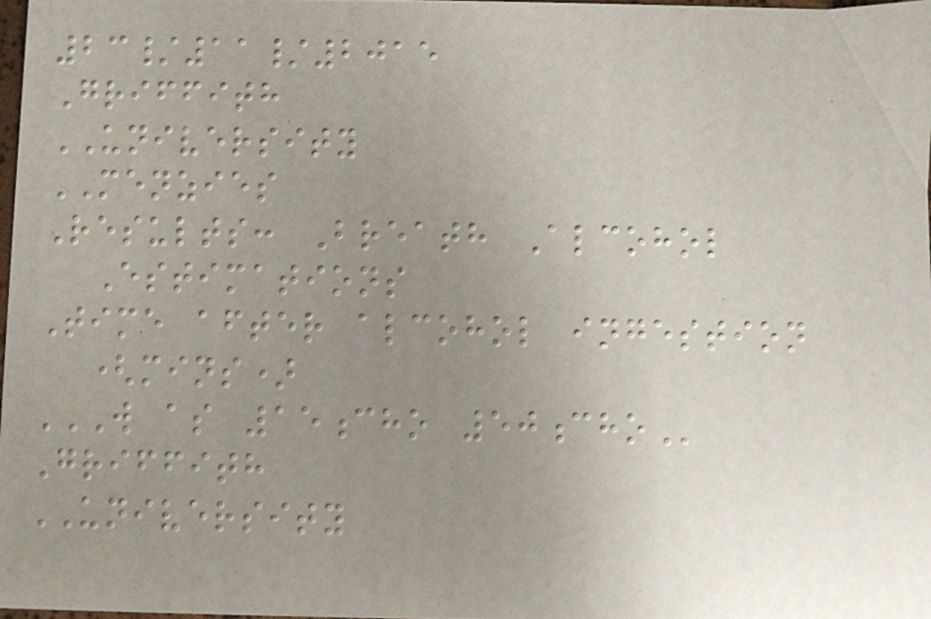23/11/2015
Griffith
UNIVERSITY
MENZIES
Results: Breath Alcohol
Estimations
Time after alcohol ingestion
(mins)
W AS 15CHO 50CHO
Griffith
UNIVERSITY
